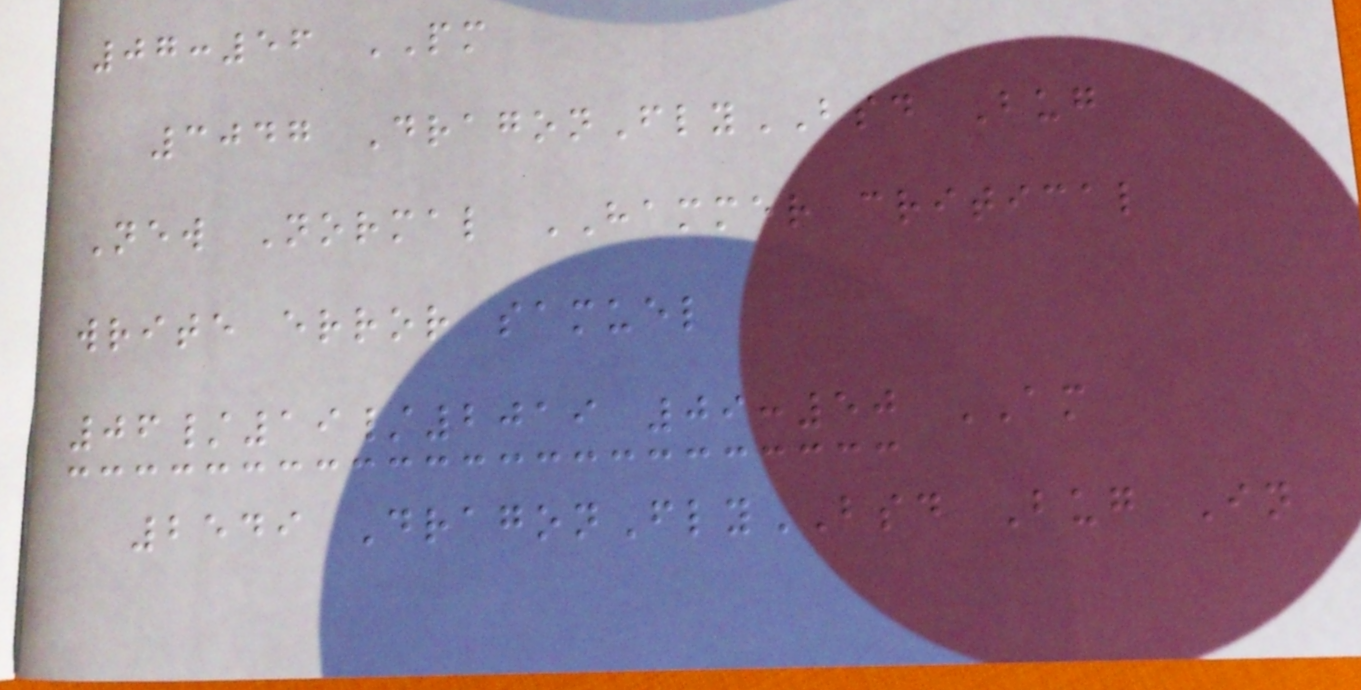07:56 PM
3047 DragonFlyBSD Bug
New Normal HAMMER critical
write error samuel
06/19/2019 09:50 AM
2549 DragonFlyBSD Bug In
